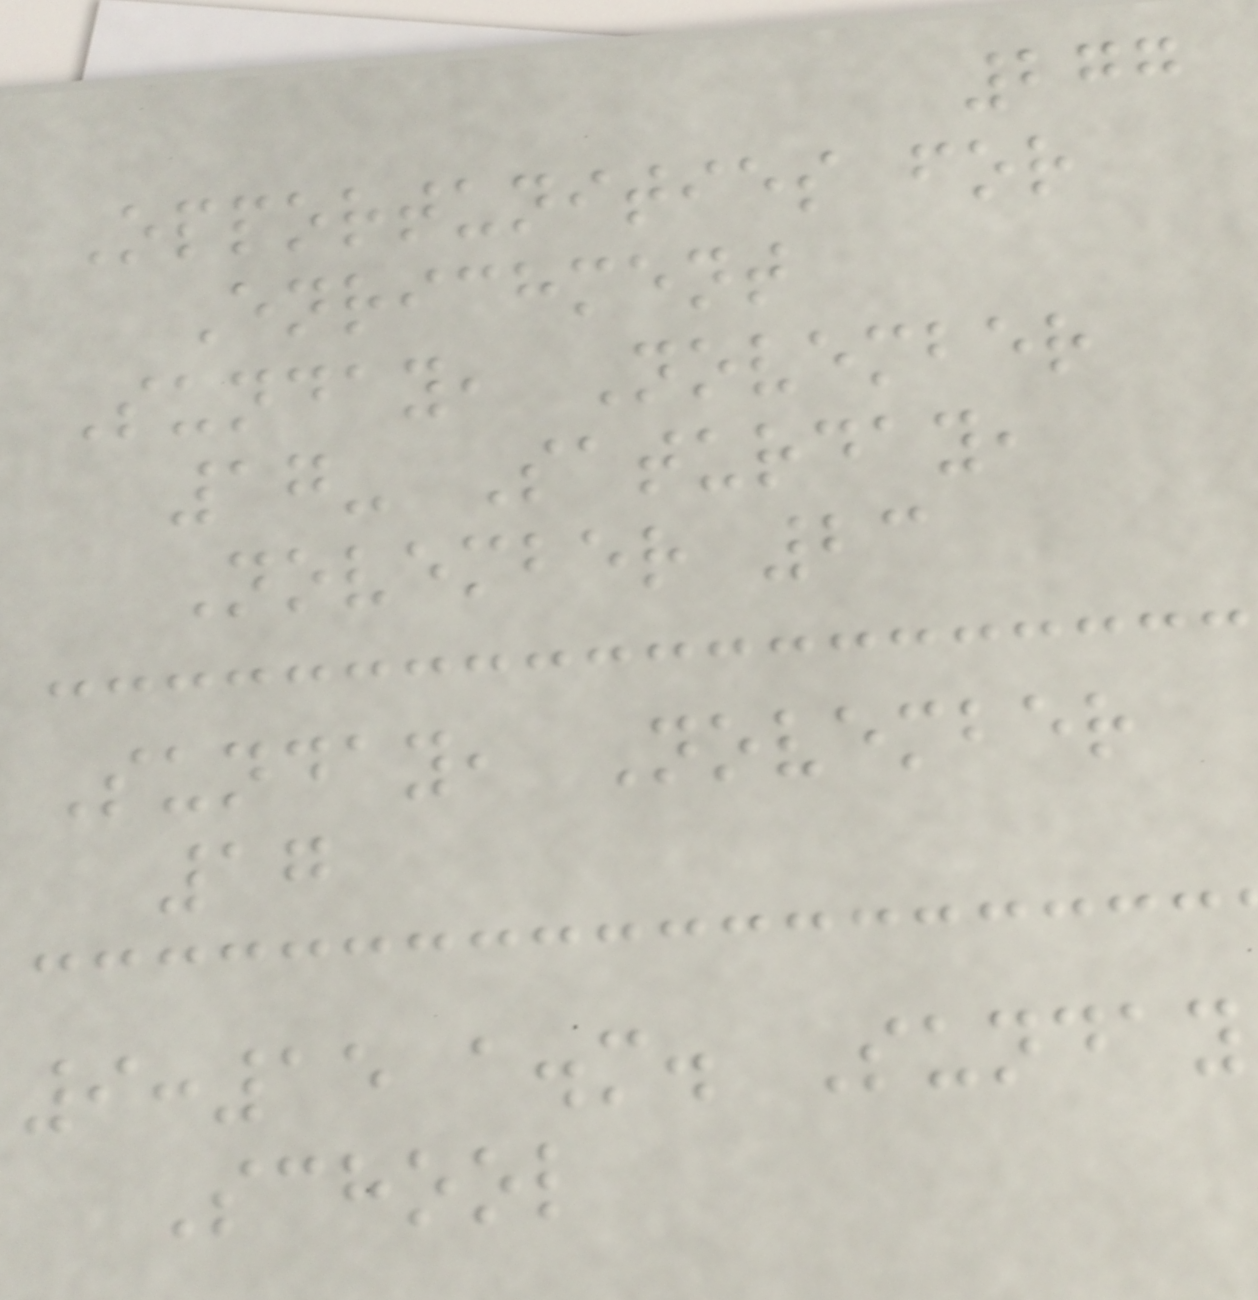277
Opportunities for
Enrichment
Sunday, November
17- Saturday,
November 23
Sunday, November
17
9:15 a.m. Sunday
School
